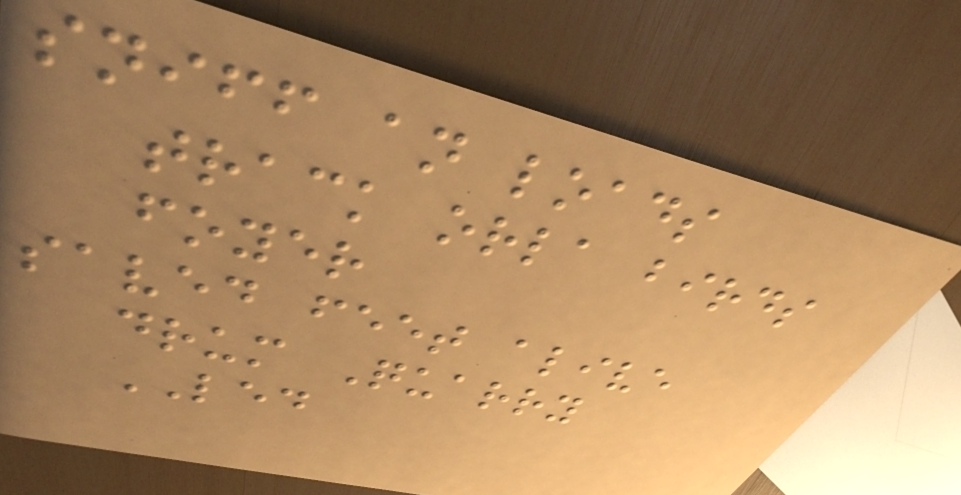sniff an loads
track orla birds
foyer
saved feet alive
drum Quarry
LED
